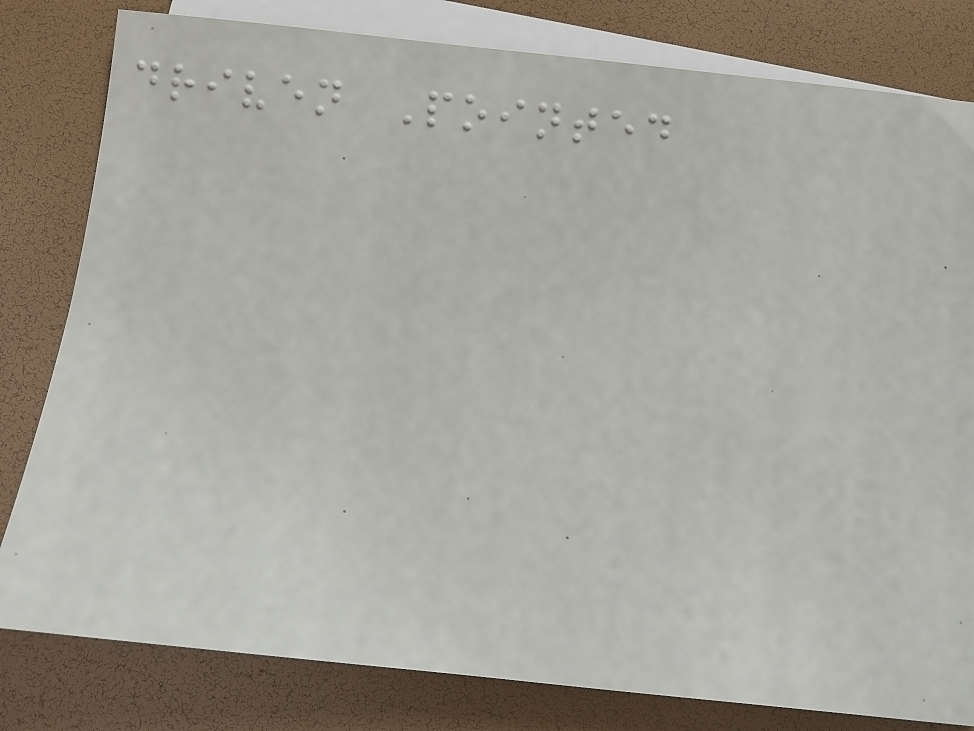driven Pointed
